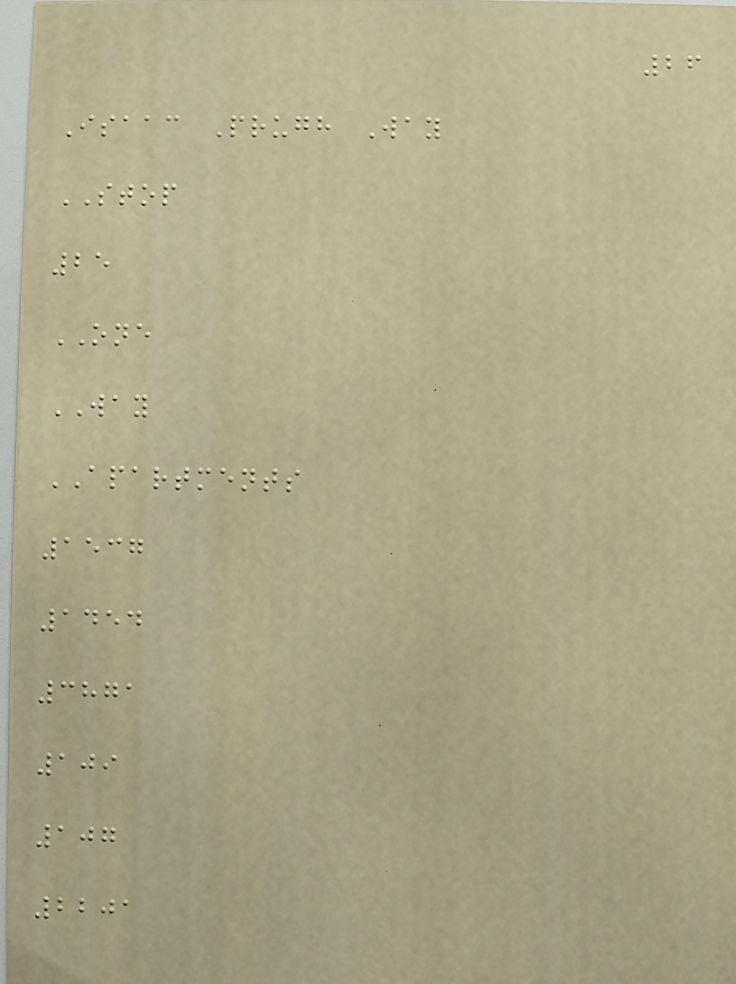26
Isaac Prugh Way
STOP
25
ONE
WAY
APARTMENTS
1537
1454
3871
109
107
2201
